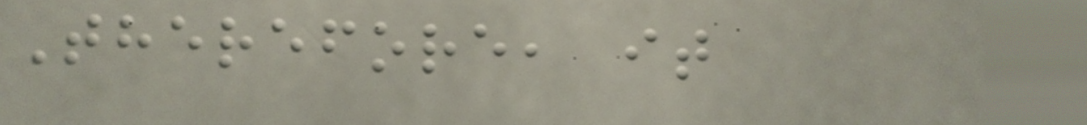Therefore, it
